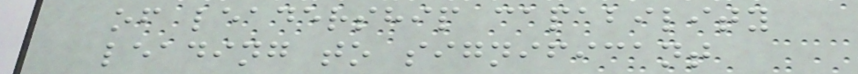of leadership capability
leading to significant
